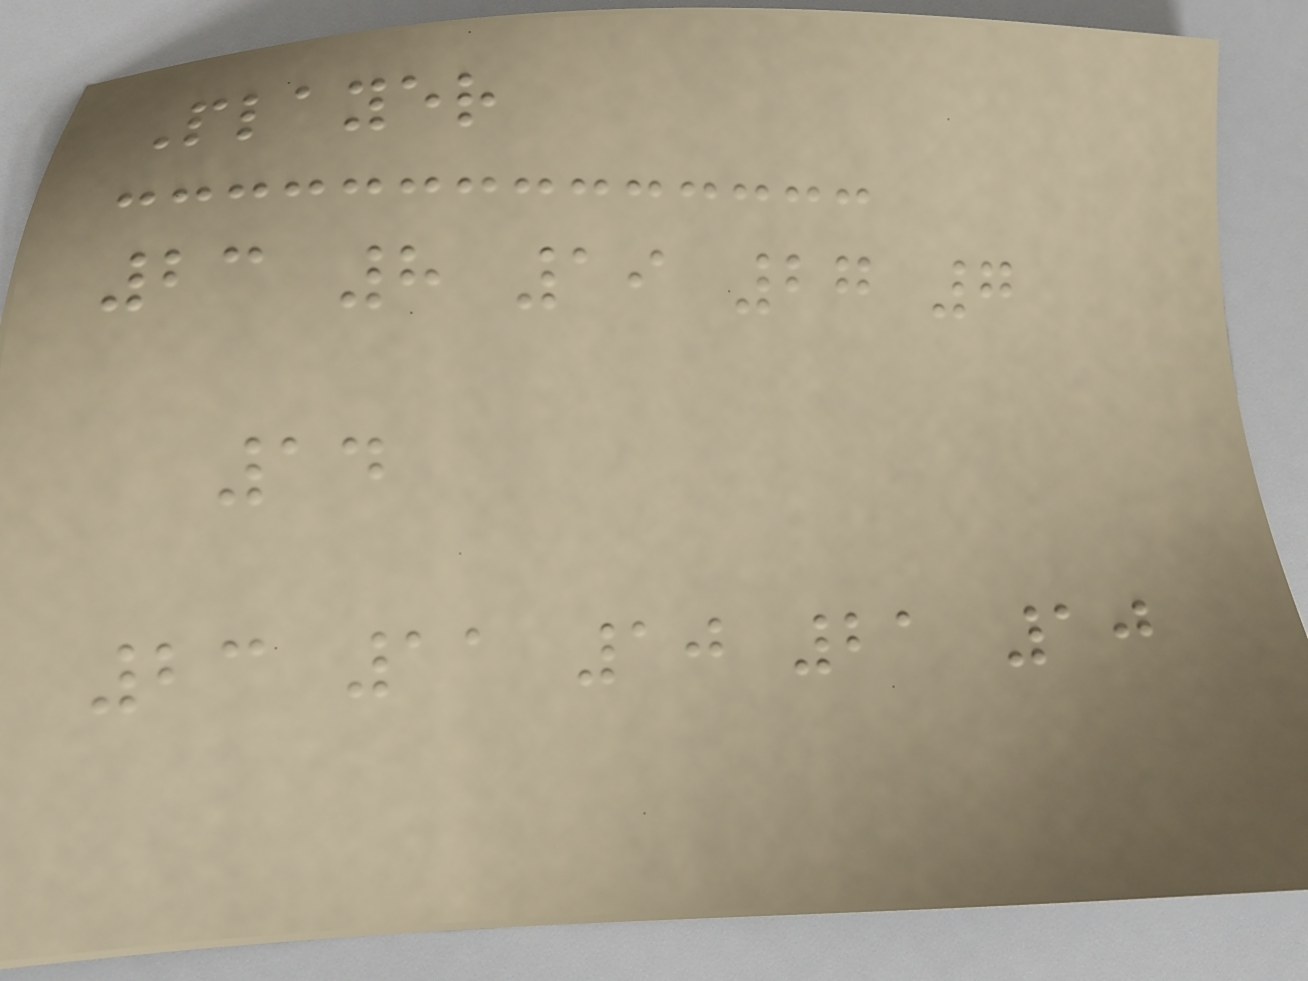Player
23 8 19 27 7
14
23 11 10 21 10
